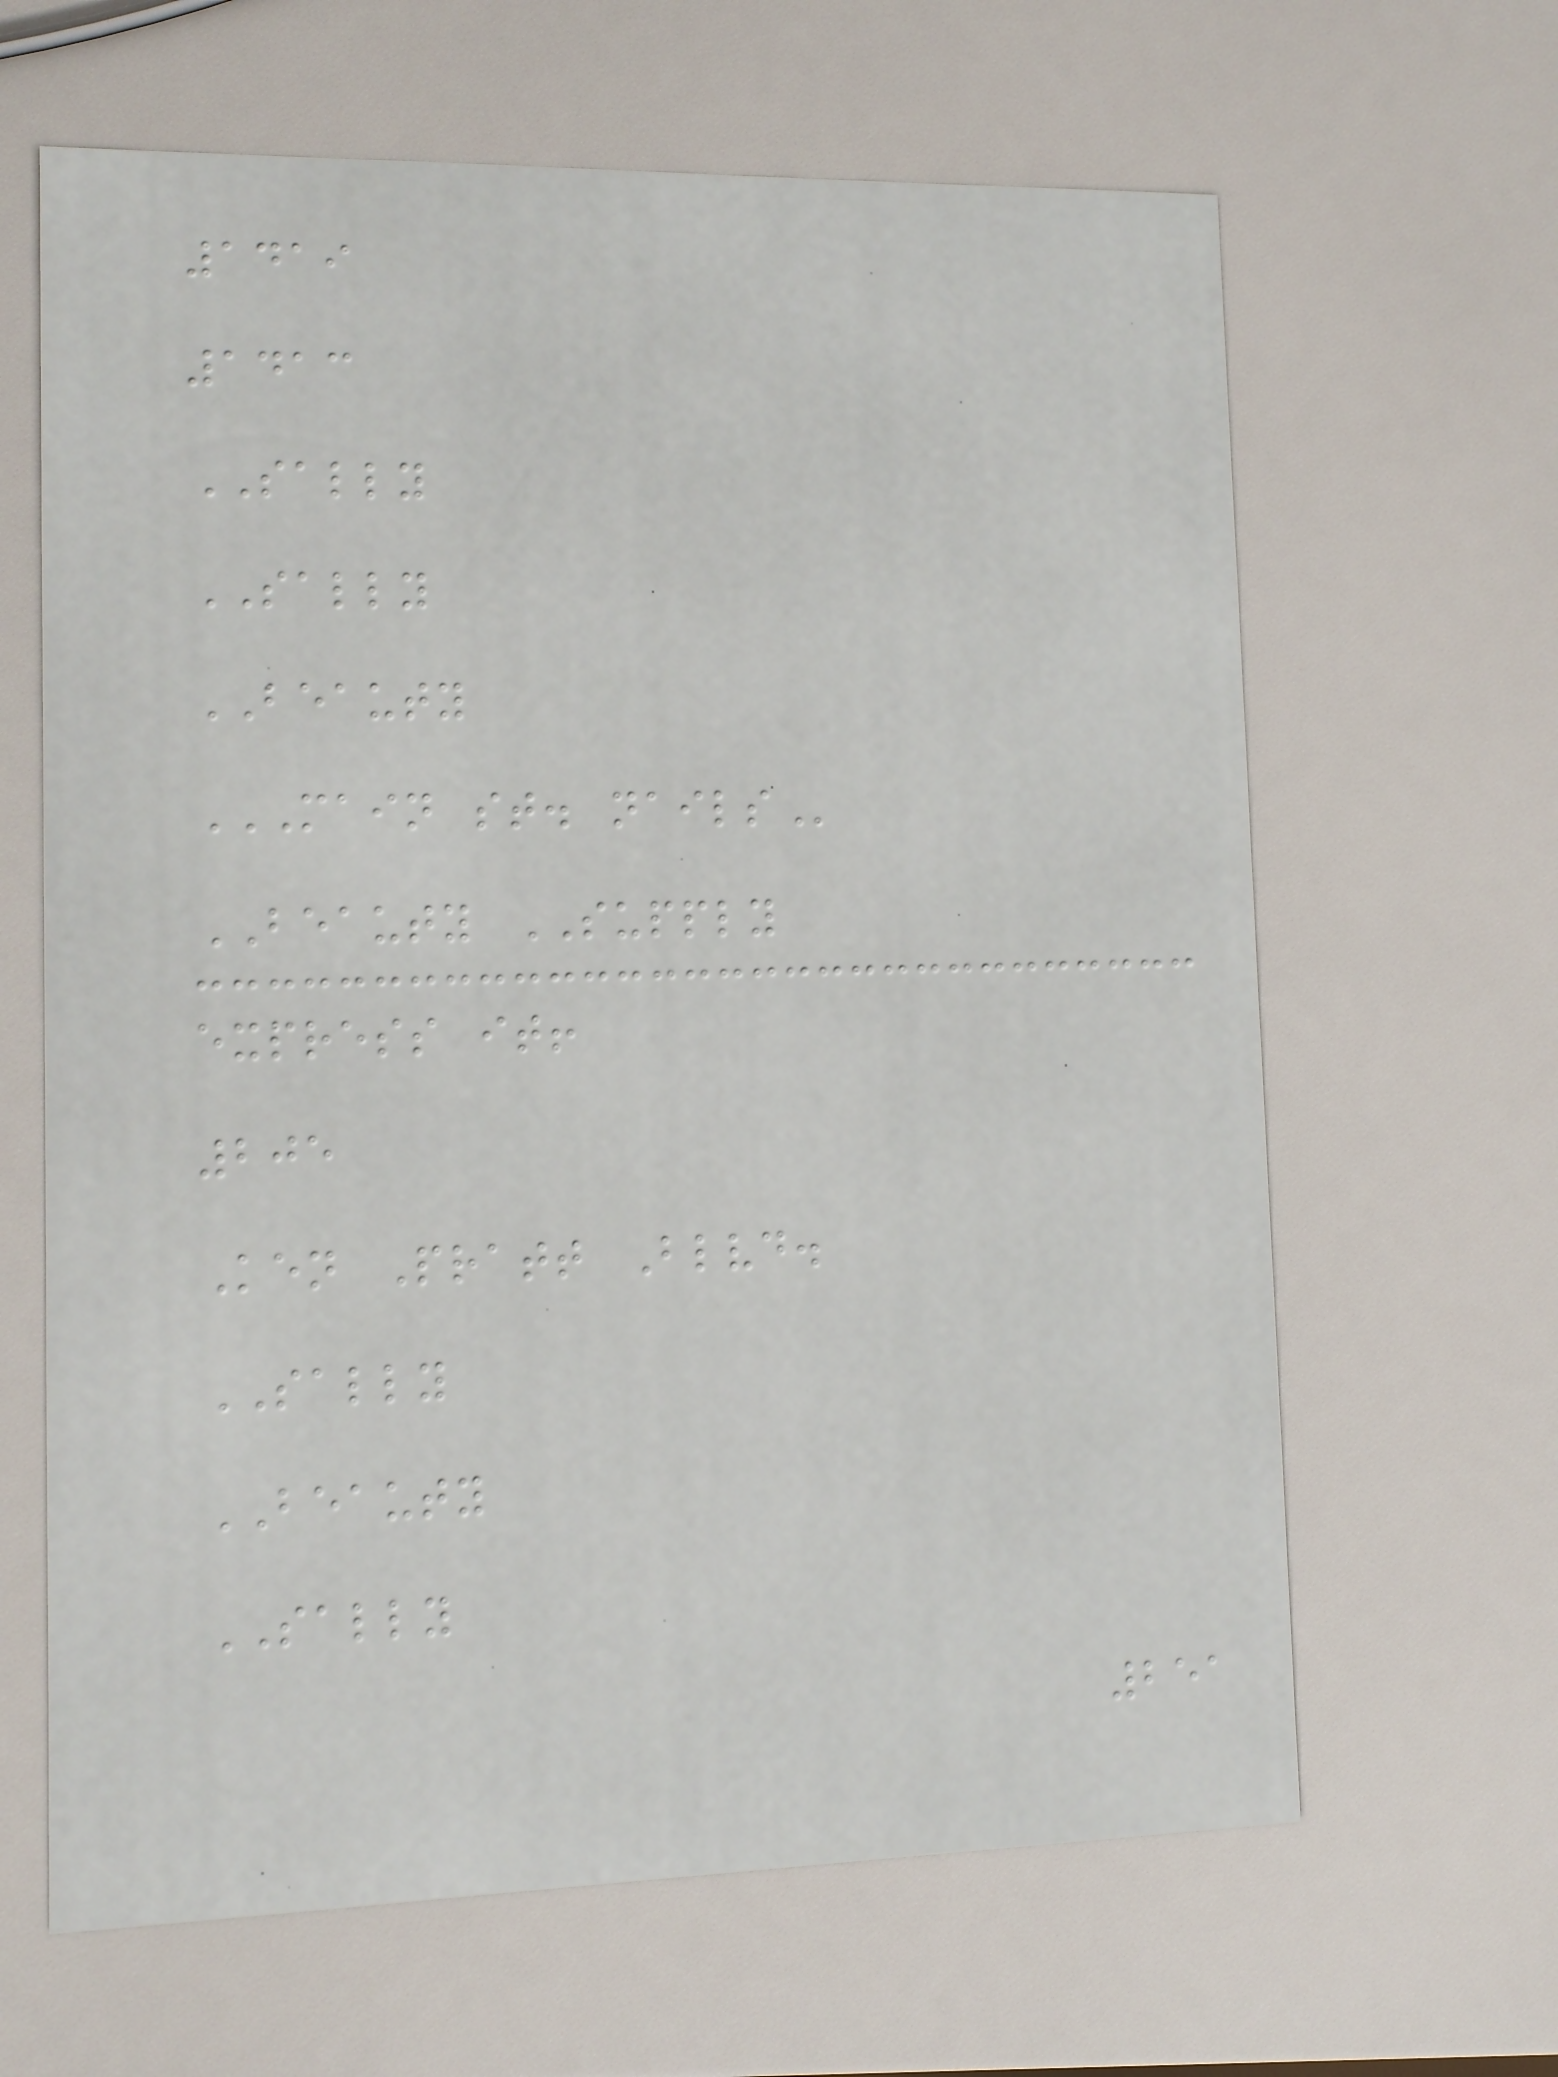1419
1413
SALLY
SALLY
BEAUTY
MAIN ST. NAILS
BEAUTY SUPPLY
express it!
205
Ken Pratt Blvd.
SALLY
BEAUTY
SALLY
251
